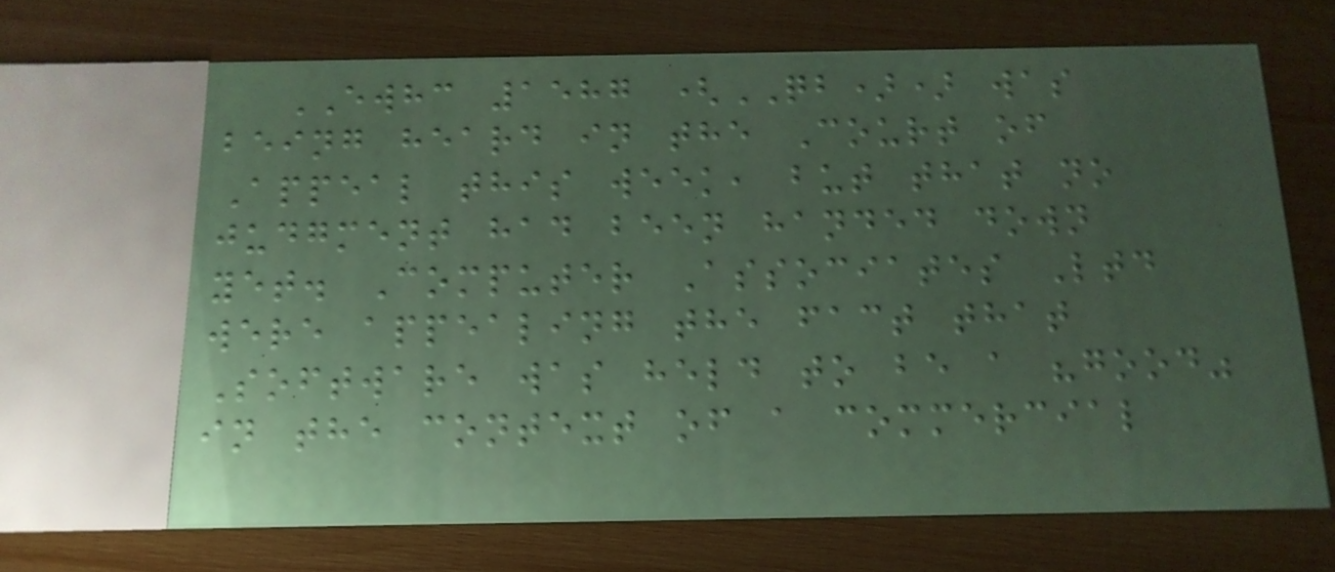EWHC 1587 (QB)) was
being heard in the Court of
Appeal this week, but that no
judgment had been handed down
yet. Computer Associates Ltd
were appealing the fact that
Software was held to be a "good"
in the context of a commercial
